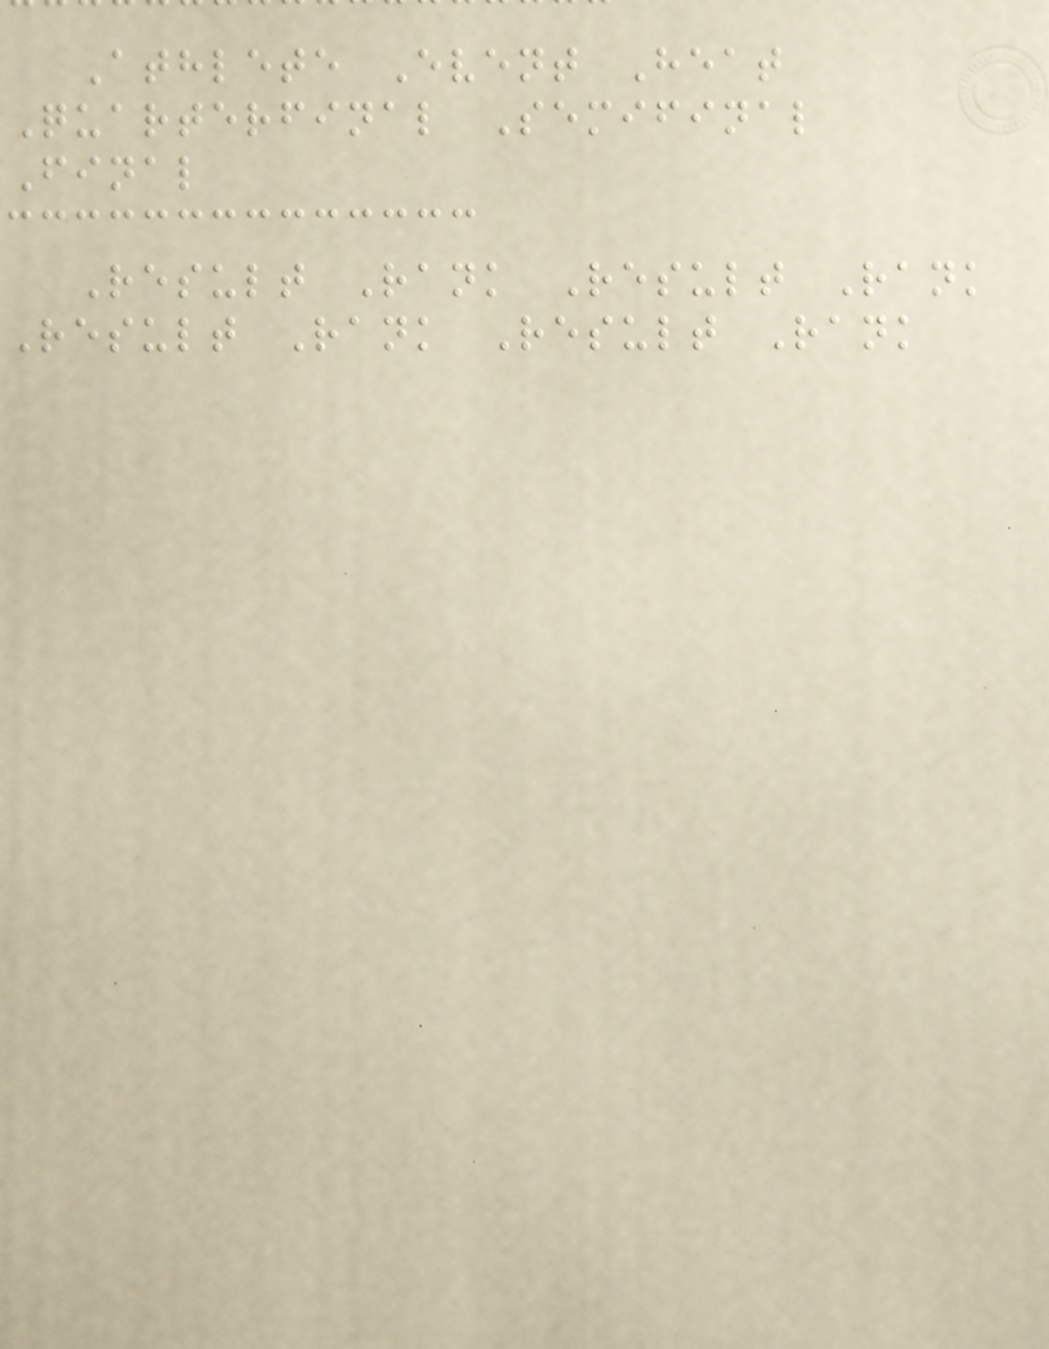Athlete Event Heat
Quarterfinal Semifinal
Final
Result Rank Result Rank
Result Rank Result Rank
